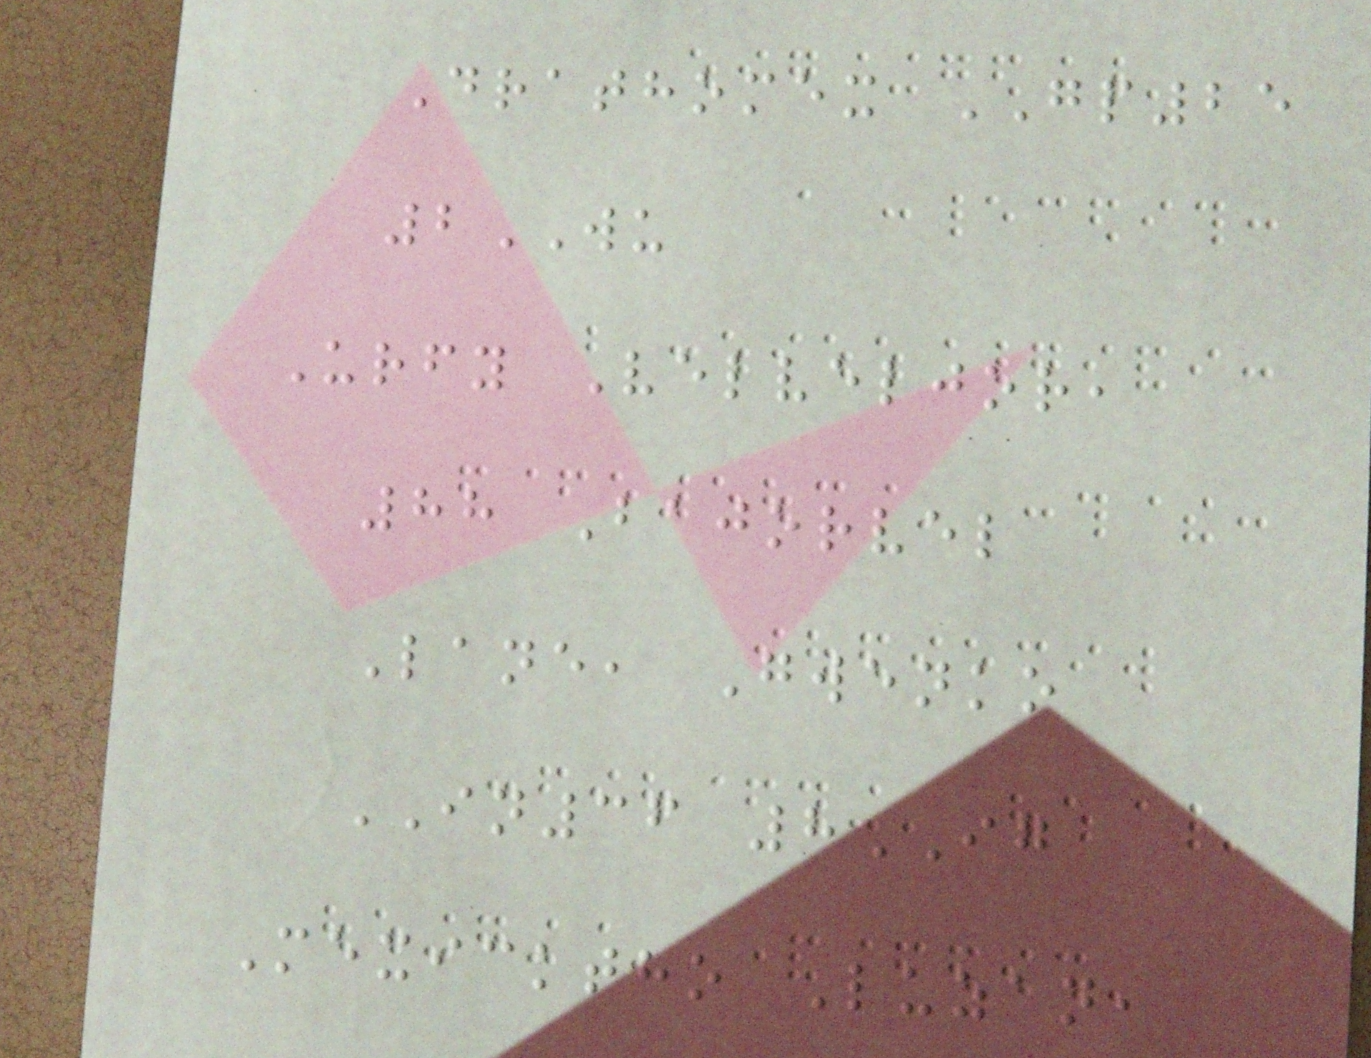Drathomex GP25
2WU
Urfy Velveljor,
88 Bajorvel
Lane, Gwenko
IN36 8IG
Mexicktho Luzan,
